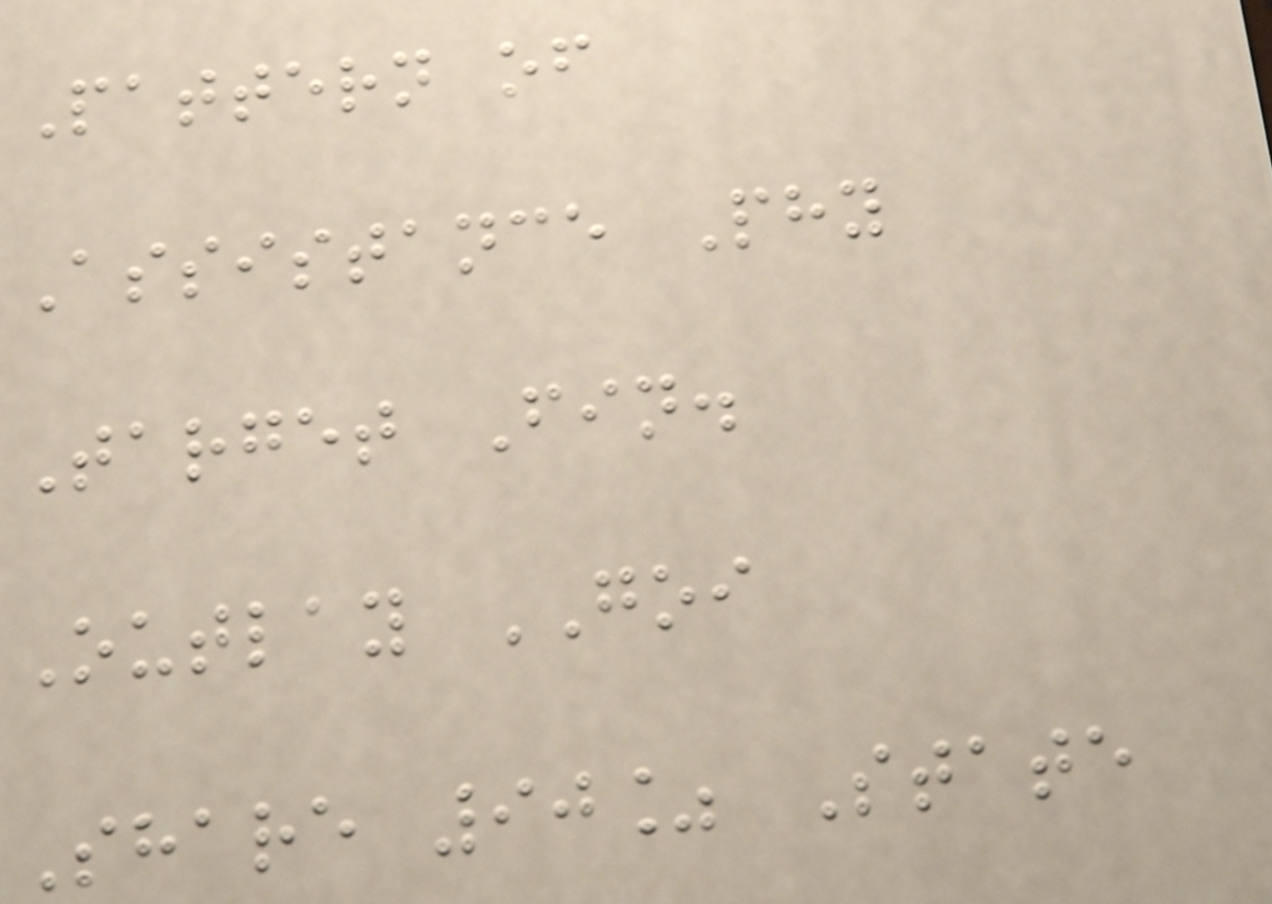Pattern of
Assistance Phy
Target Fin.
Outlay GOI
Share 90% State
